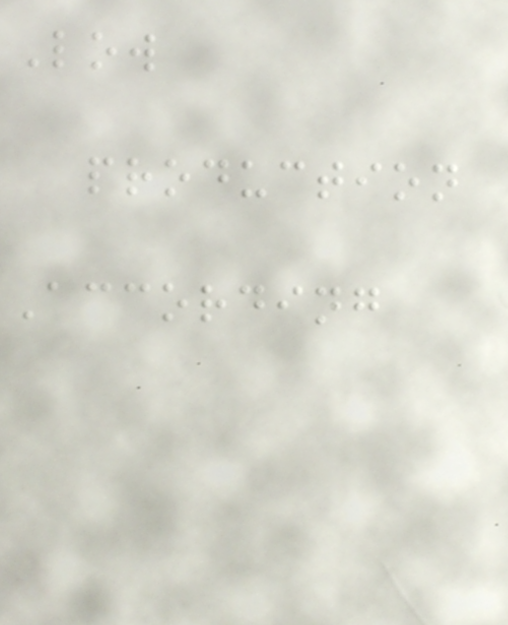Low
production
According
